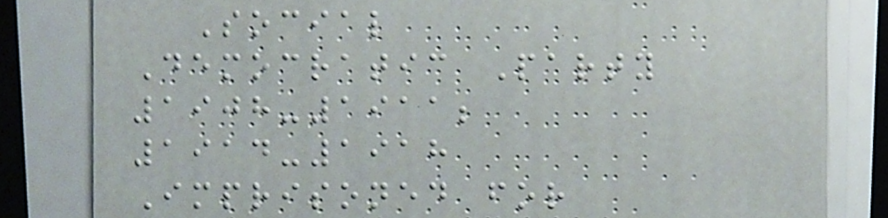Social
Democratic Party
1908-1911;
1914-1918
Imprisoned for
